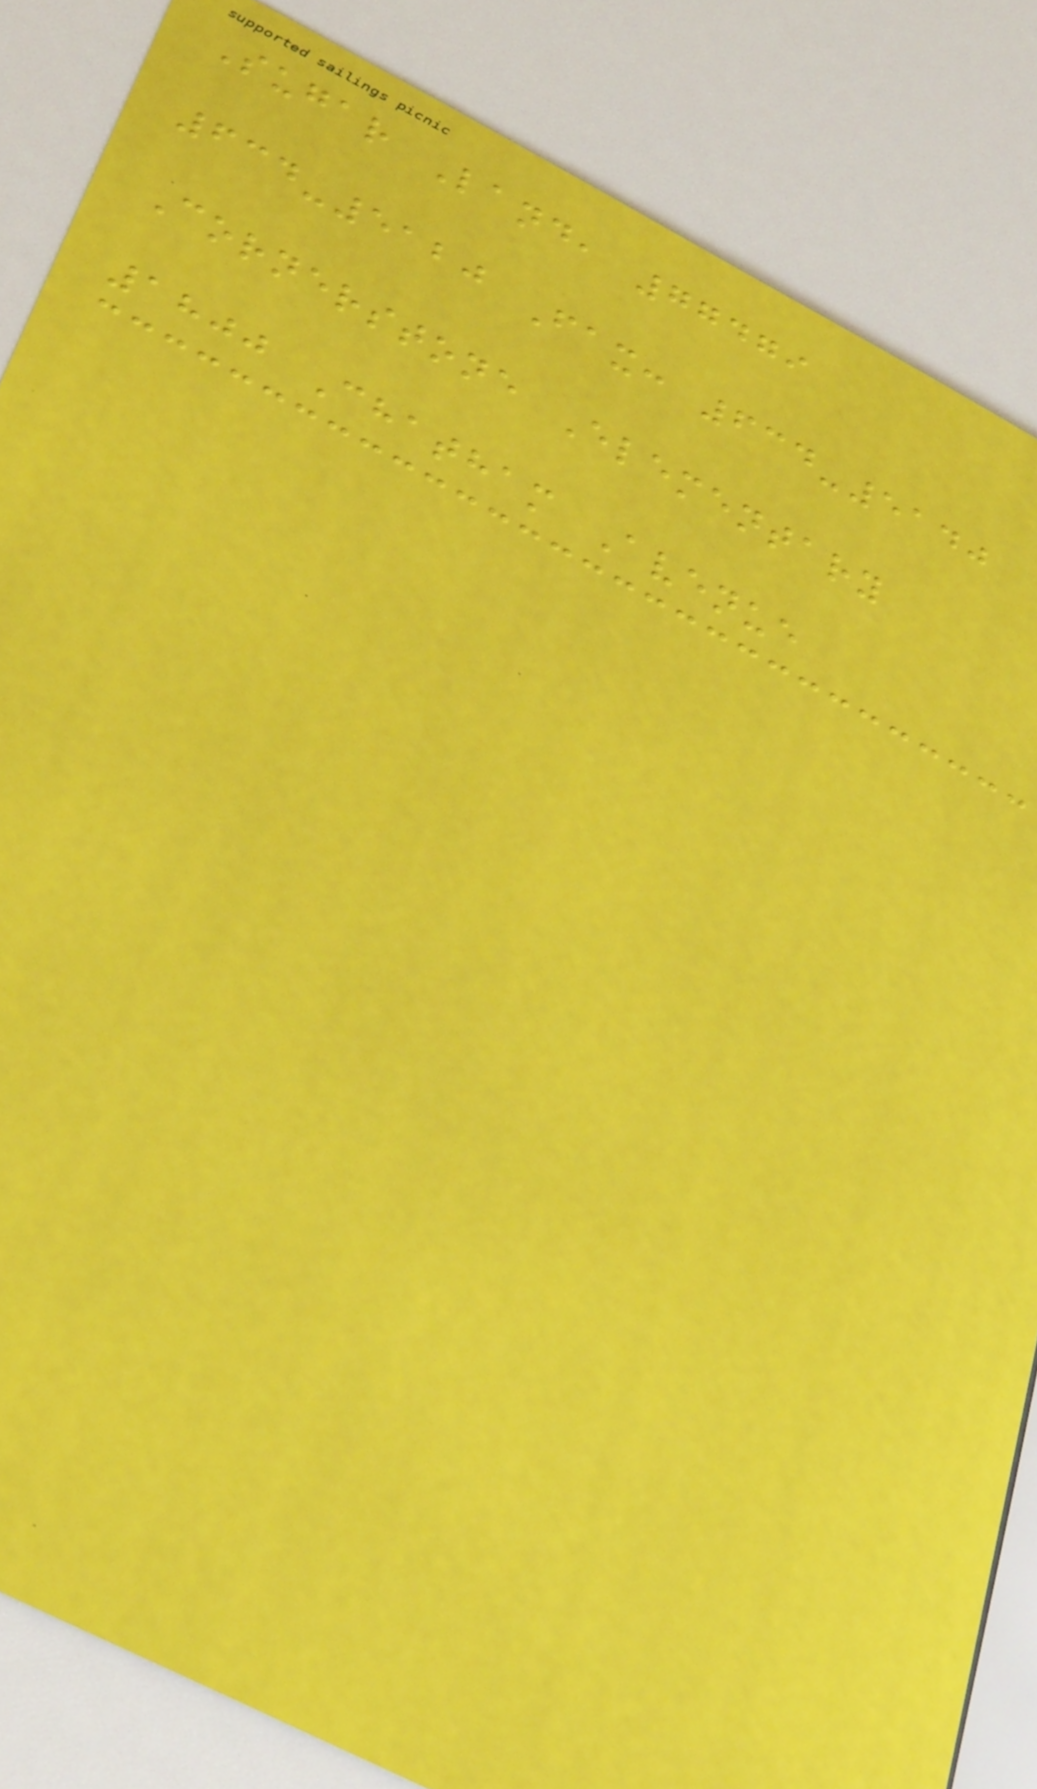Sugar Land, 77479
634-5120 Fax: 634-5140
Cornerstone Elementary
1800 Chatham Avenue
